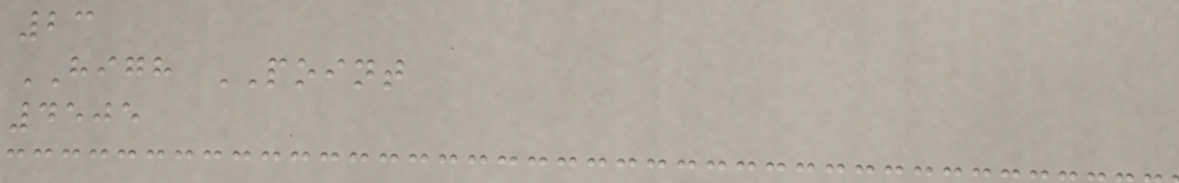23
HIGH POINT
4505
